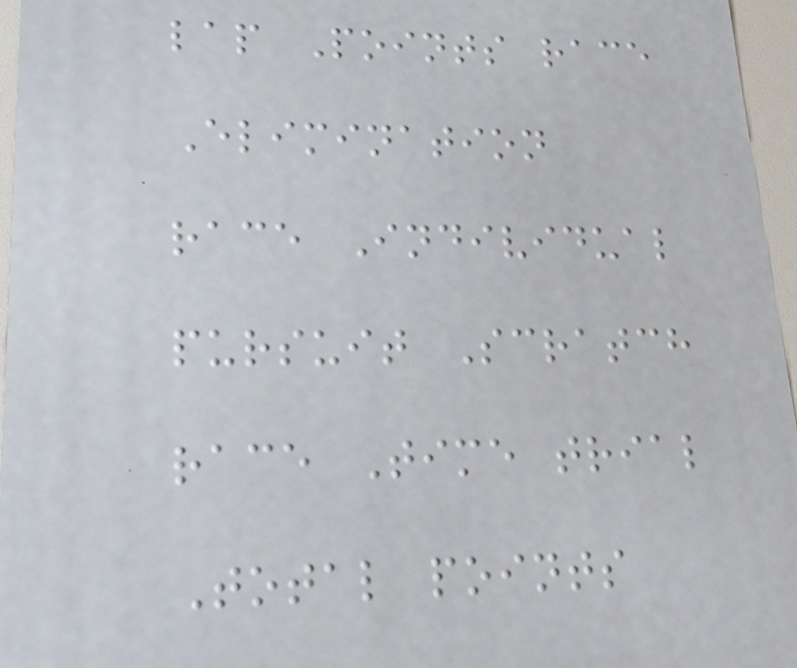lap Points race
Elimination
race Individual
pursuit Scratch
race Time trial
Total points
